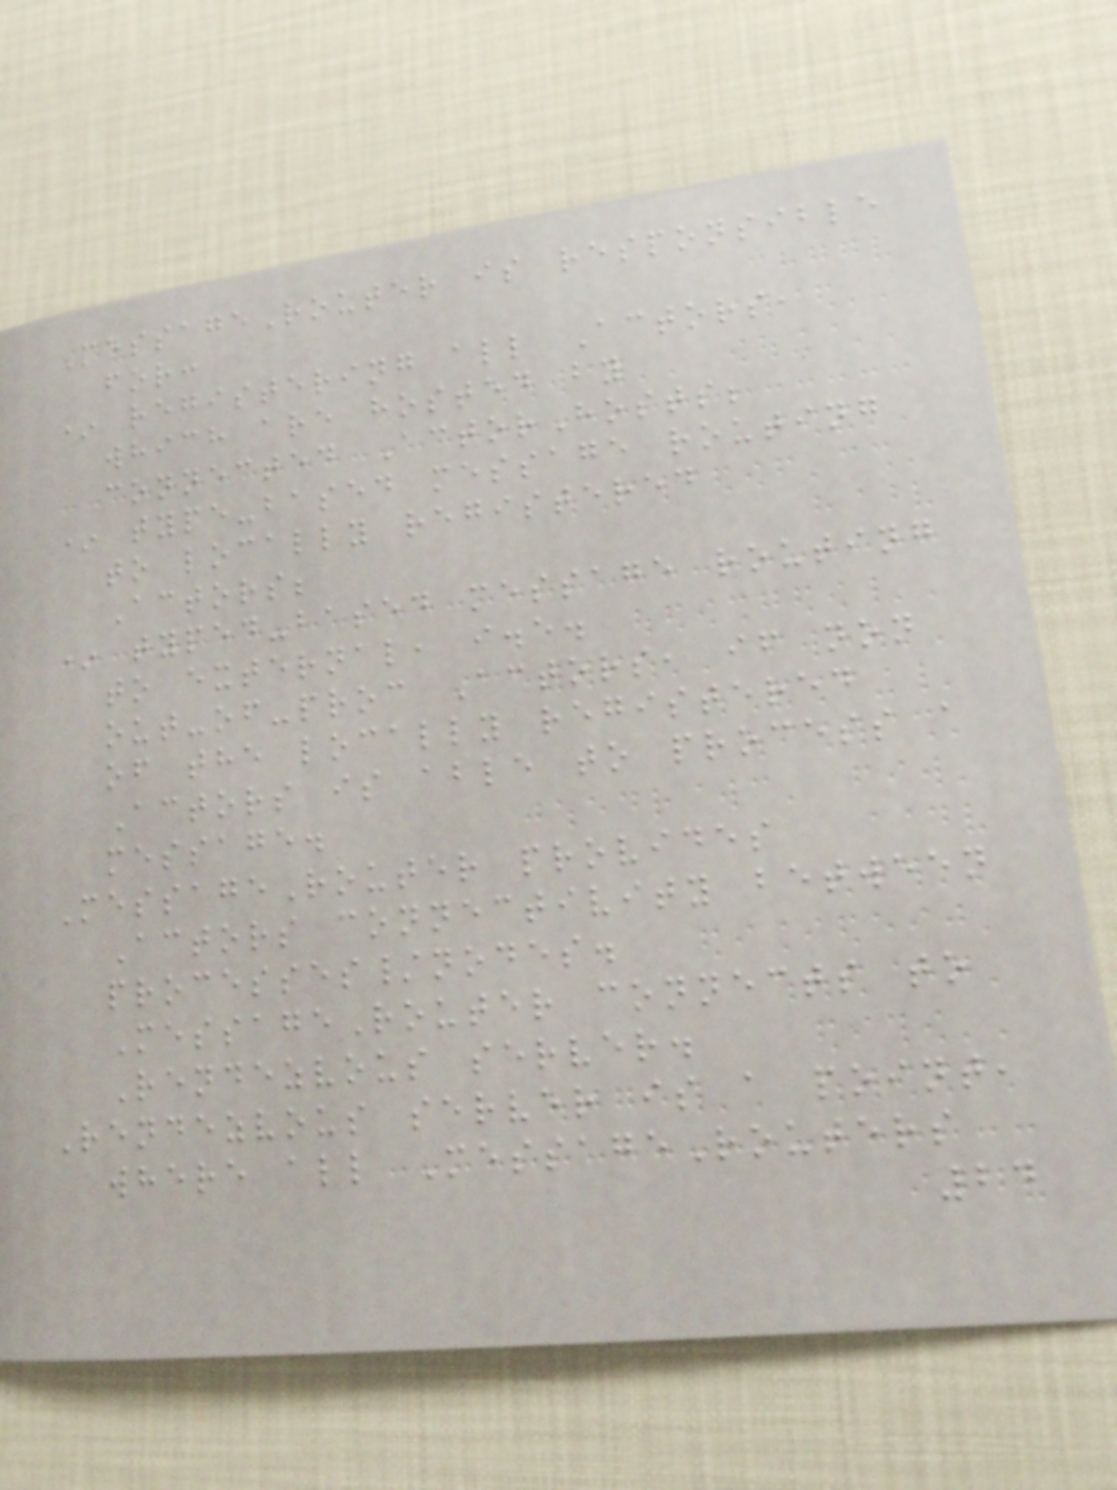MessageRouter is responsible
for:
* registering all Actors,
which are hosted by
connected ActorHosts;
* type-based message routing
to locally registered
Actors;
* typed-based message routing
to external, i.e.
out-of-proc Actors, if non
of the locally registered
Actors is able to process a
message.
MessageRouter provides
Actors connectivity between
processes/nodes.
MessageRouter connects to
Rendezvous server.
Rendezvous server is a point,
where all MessageRouters
24
